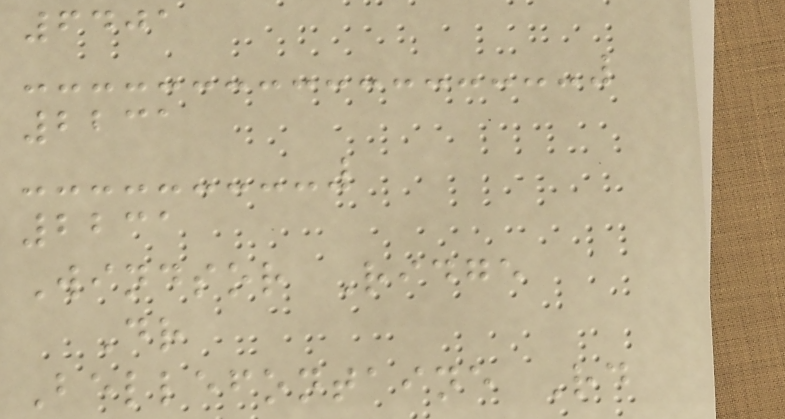6401
2231
2231
Windsor Ridge
Dr
Bellefontaine Rd
